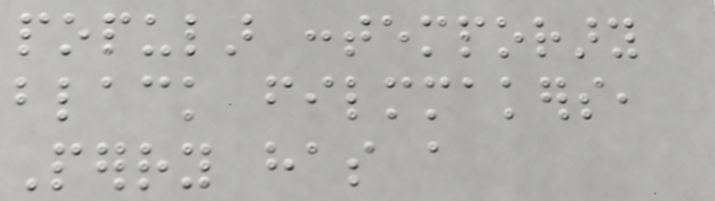popular contemporary
black filmmakers,
Perry has a
